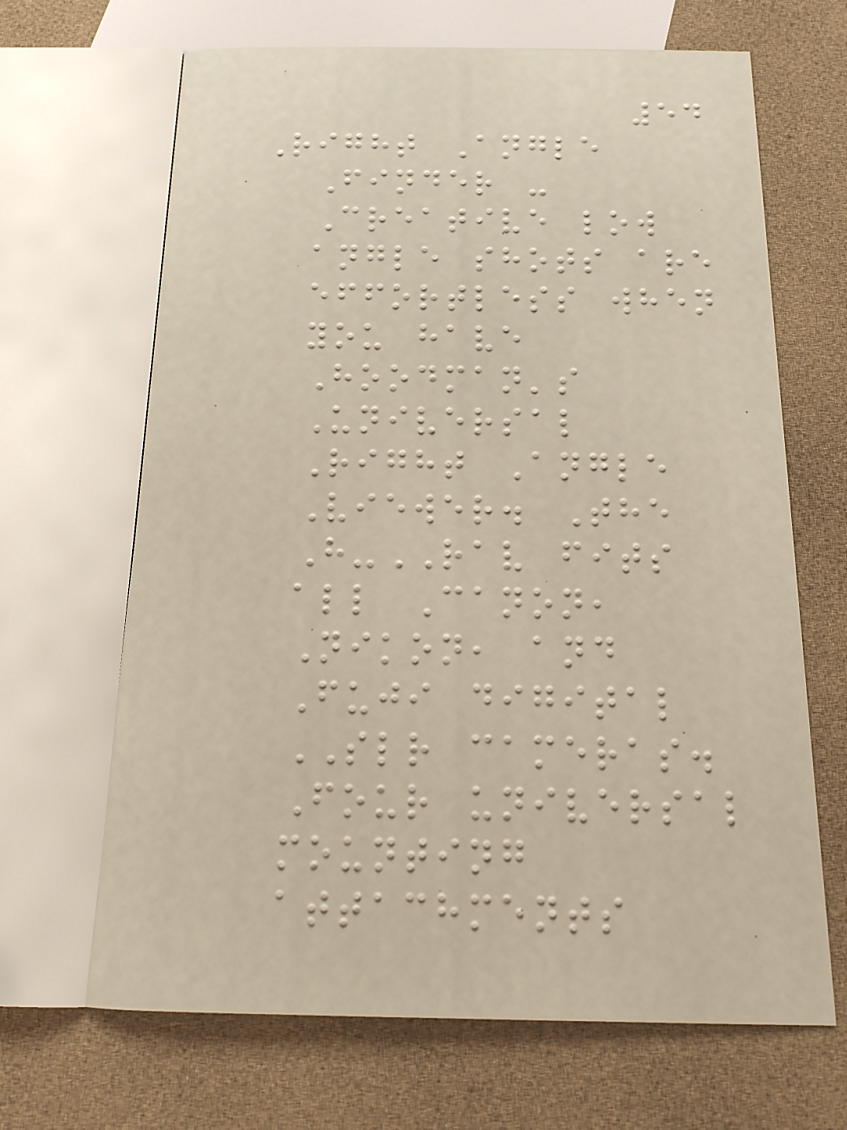54
Right Angle
Finder -
Creative low
angle shots are
effortless when
you have
Hoodman's
Universal
Right Angle
Viewer. The
H-RAV fits
all Canon,
Nikon, and
Fuji digital
SLR cameras.
Four universal
mounting
attachments
